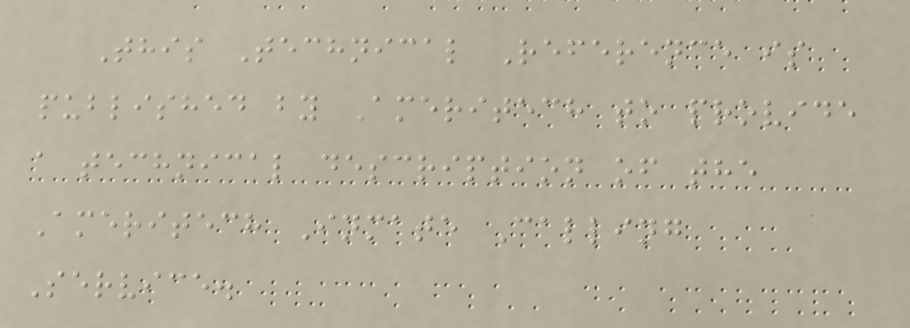This Technical Reference is
published by Ameritech to provide
a technical description of the
Ameritech Inmate Calling
Service.
